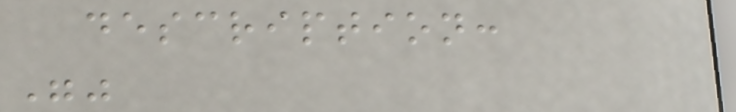description:
""
